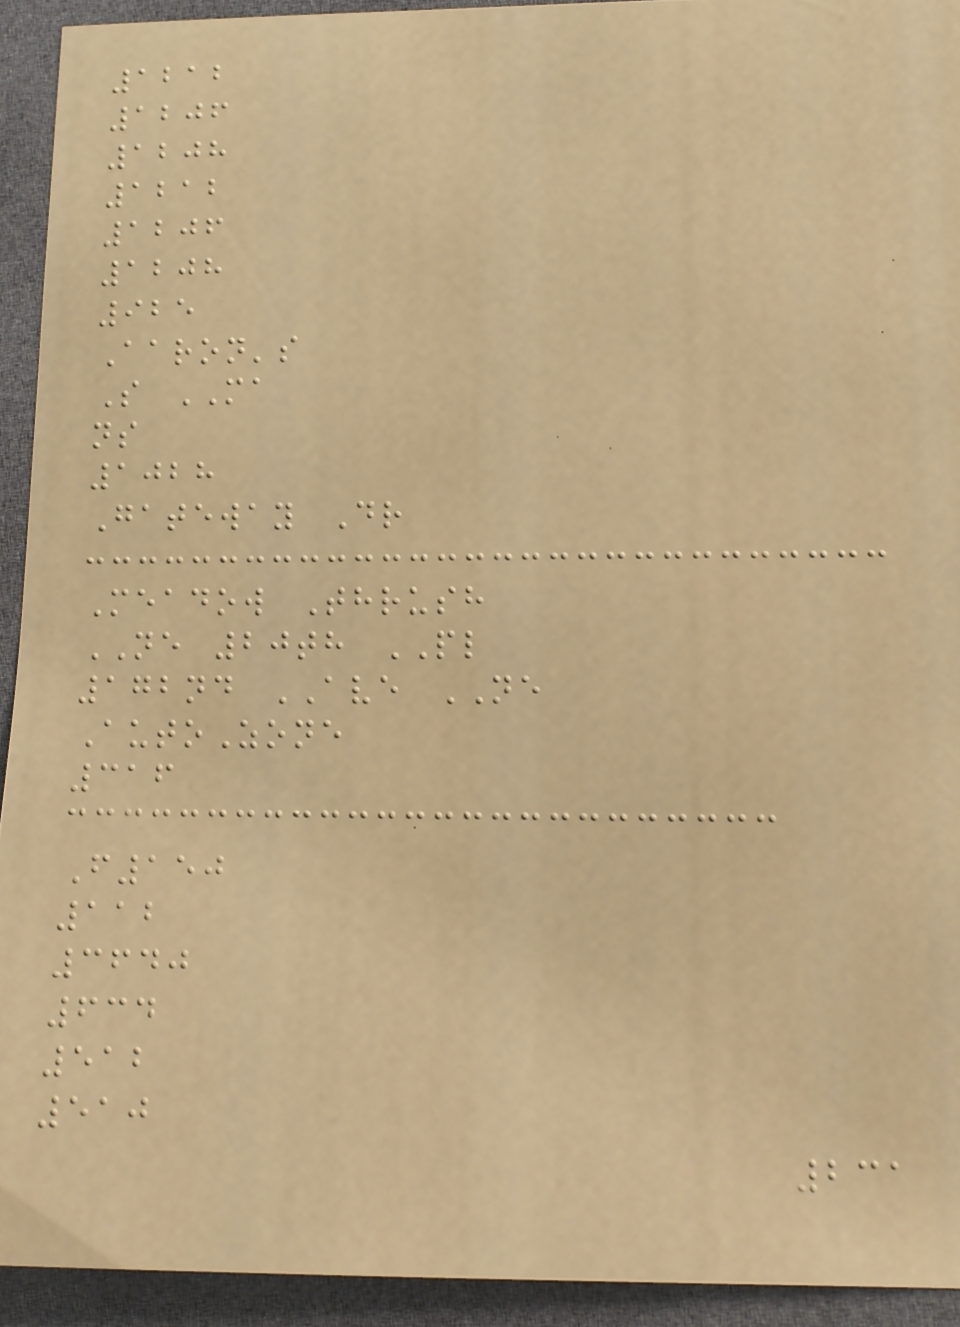1212
1206
1208
1212
1206
1208
925
Aaron's
S MA
ns
1028
Gateway Dr
Meadow Thrush
NE 20th PL
172nd AVE NE
AutoZone
316
F150
112
3640
634
512
510
231
